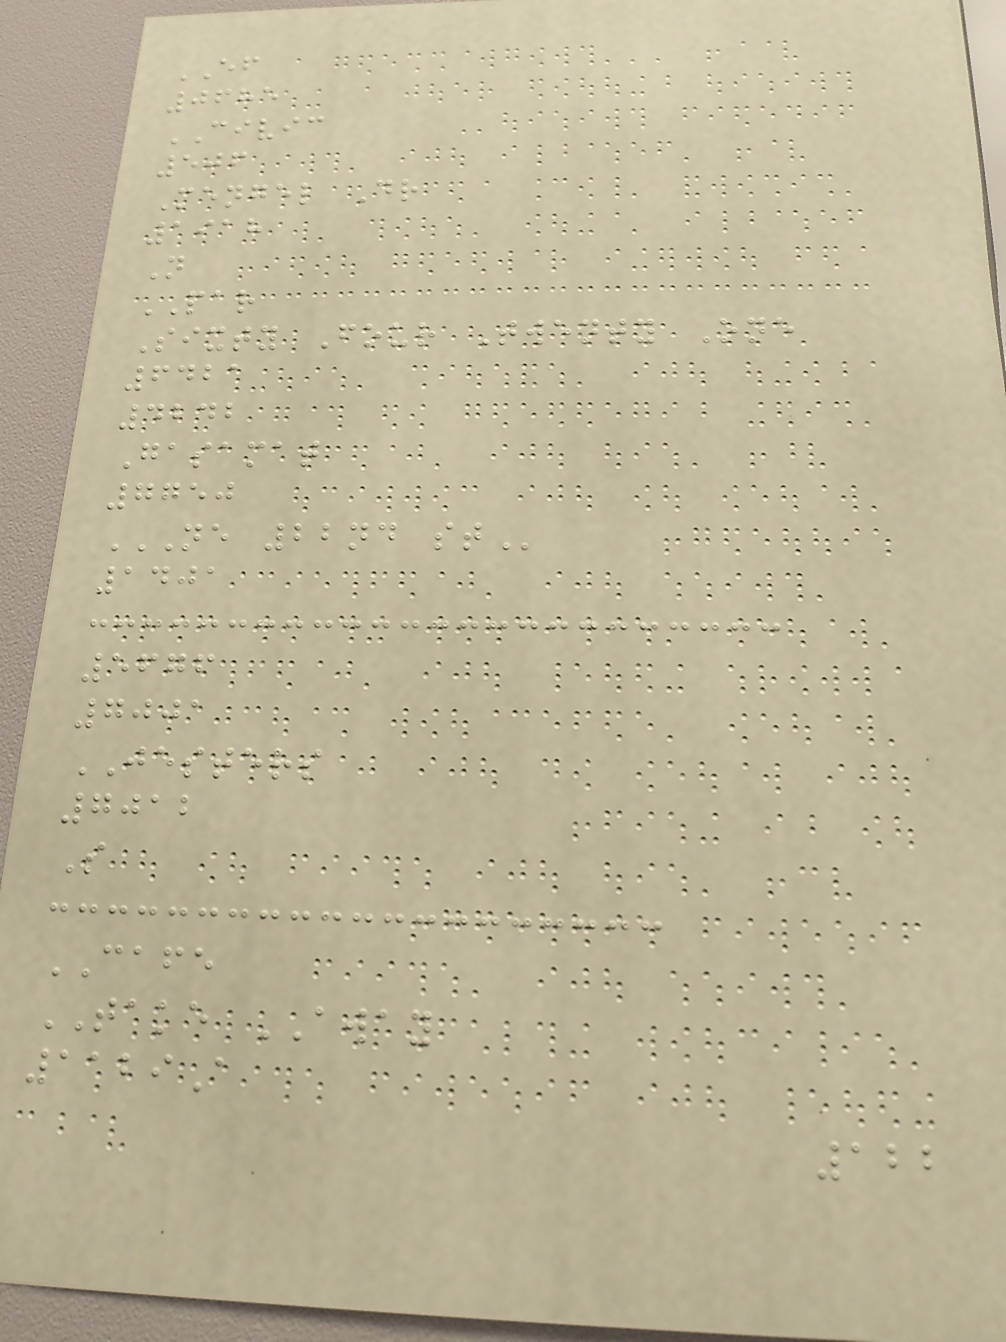EF
0685
CIVIC
506
Mengel Dr
1918
N
PAR
Sixty Four Twenty One
6421
4242
Gasamat
7750
NE 22ND ST
1401
5676
7001
JESTERS
7012
S
CAFE
TAKE AWAY
1129A
122
